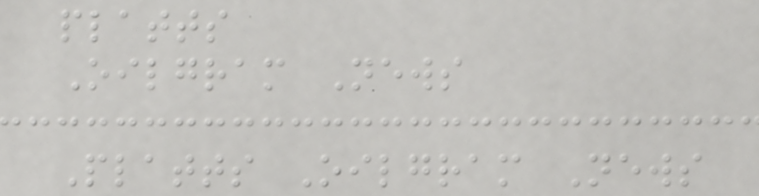platts
Oilgram News
Platts Oilgram News
